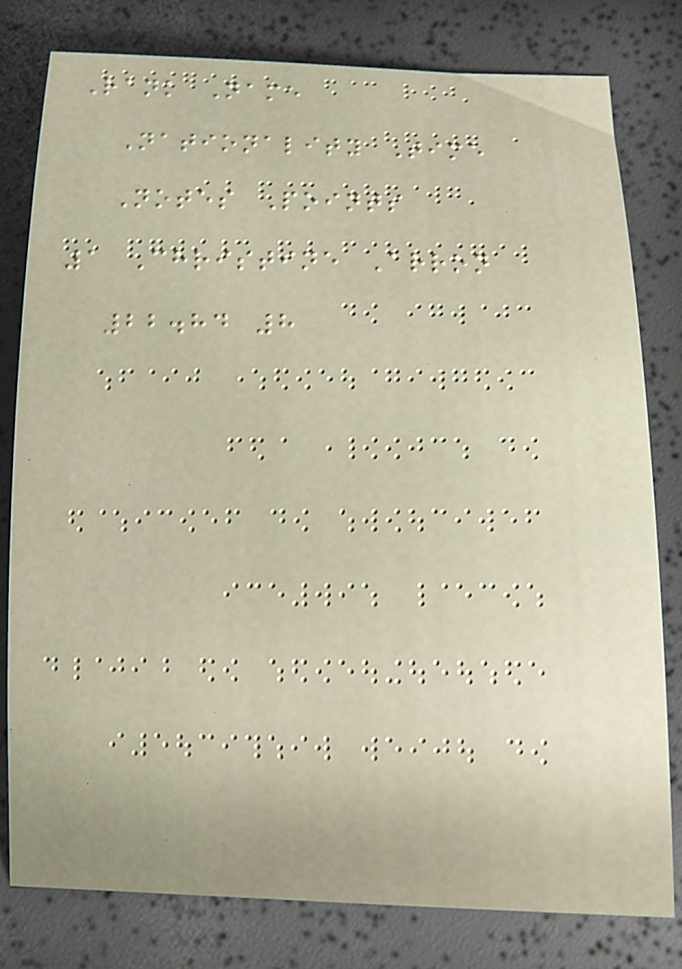Rank Name
Nationality Time
Notes Points
1 Christine Arron
22.84 8
